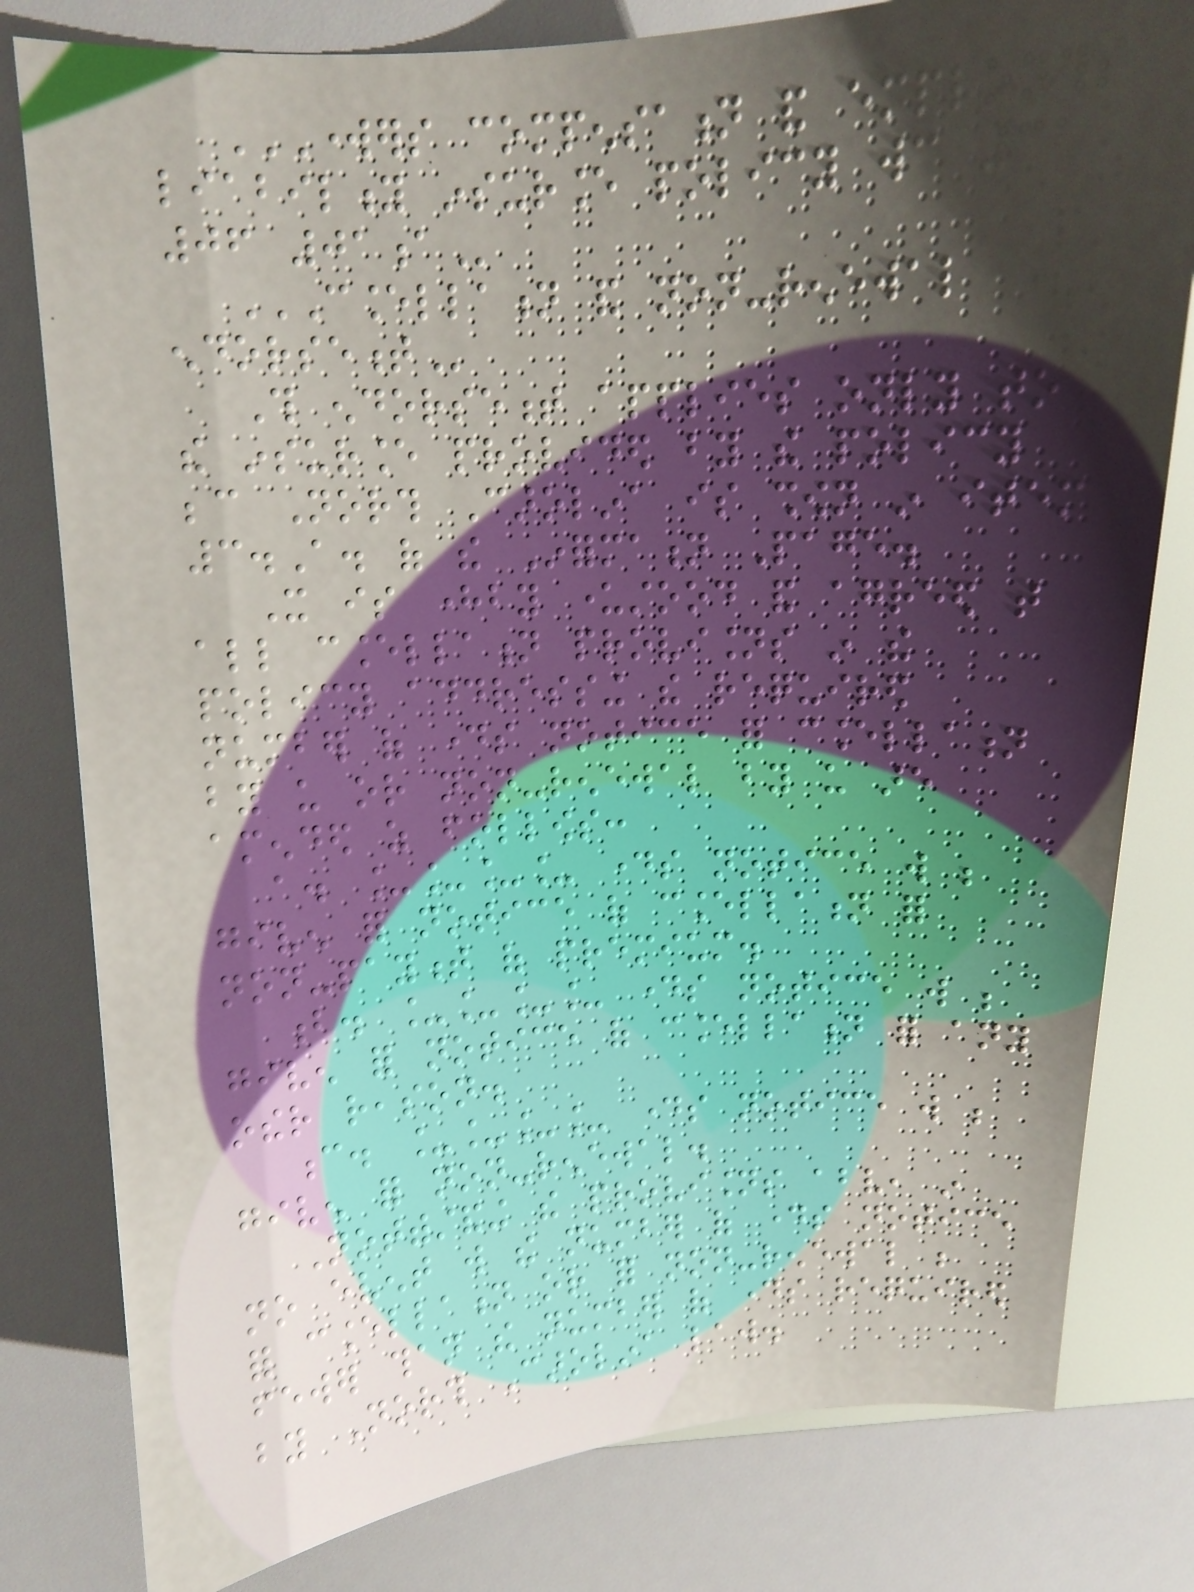WORKERS COMPENSATION AND EMPLOYERS
LIABILITY INSURANCE POLICY WC 32
06 01A
CANCELLATION AND NON-RENEWAL
ENDORSEMENT
This endorsement applies only to
the insurance provided by the policy
because North Carolina is shown in item
3.A. of the Information Page.
It is hereby understood and agreed that
all cancellation provisions in the
policy addressing the required
number of days notice for cancellation
by us or non-renewal by us are
amended as follows:
a. ____ days notice will be
given for notice of cancellation for
non-payment of premium.
b. ____ days notice will be
given for notice of cancellation for any
other reason.
c. ____ days notice will be
given for non-renewal.
Notwithstanding the provisions above, in
no event will the number of days notice
for cancellation or for non-renewal be
fewer than the number of days required
by North Carolina law.
